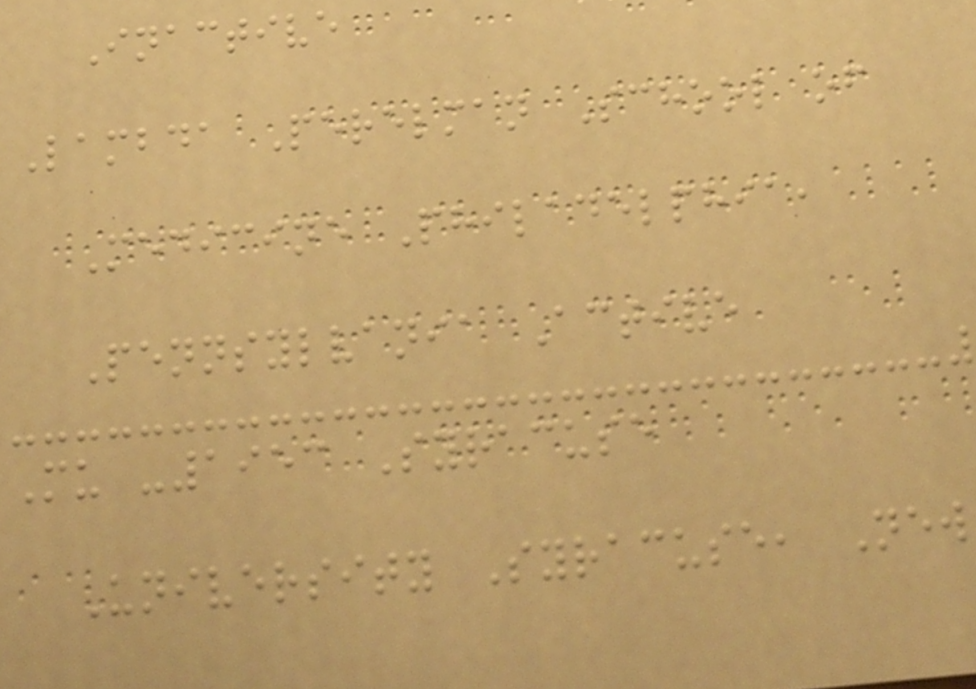Inactive
Lambda Perelman School of
Medicine Philadelphia,
Pennsylvania Active
Mu -1953 Syracuse
University Syracuse, New
